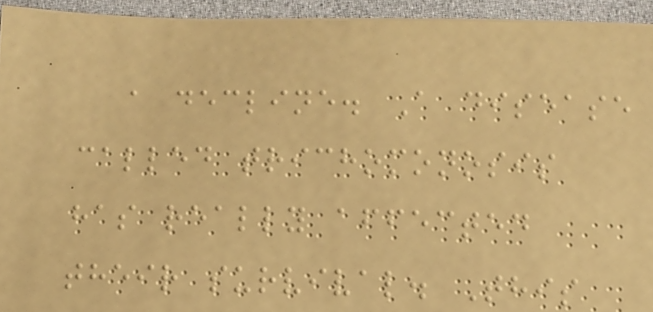a decline. A disease
called trichomonosis
has really affected
their survival. This
